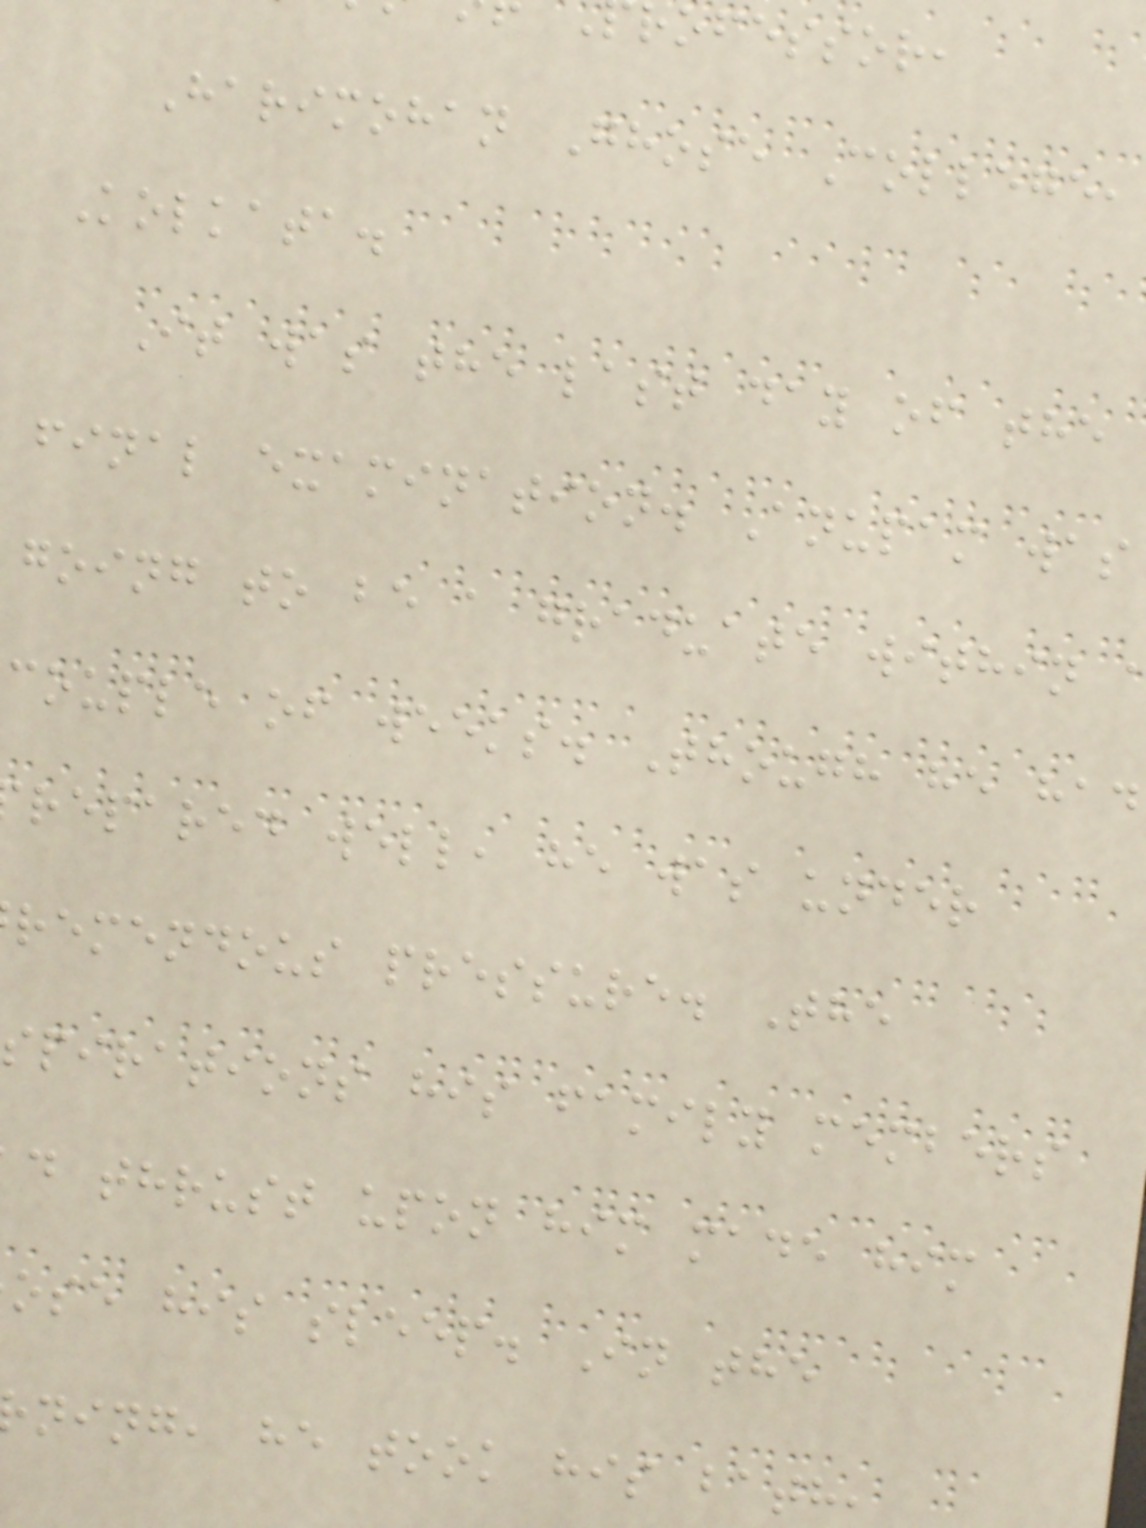ofessor,
Harimohan Ghose College,
Kolkata.
It was the last day of the
final examination. Anupam was
going to be a graduate within
couple of weeks. Though he had
repared well, he was under
remendous pressure. The
spirations his family members
d thrust upon him made him
ose his sleep. In the
ning, he took his bath,
